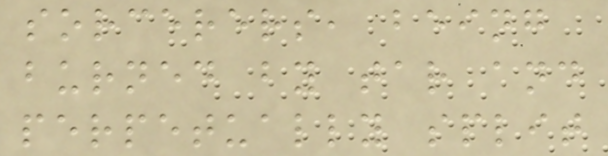sorcerers, being
burned by tar and
perpetually split
